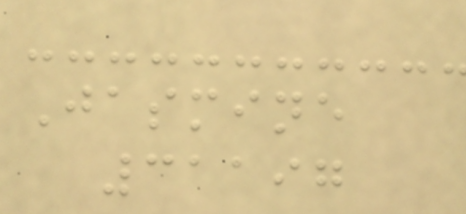Jasmine
31197
